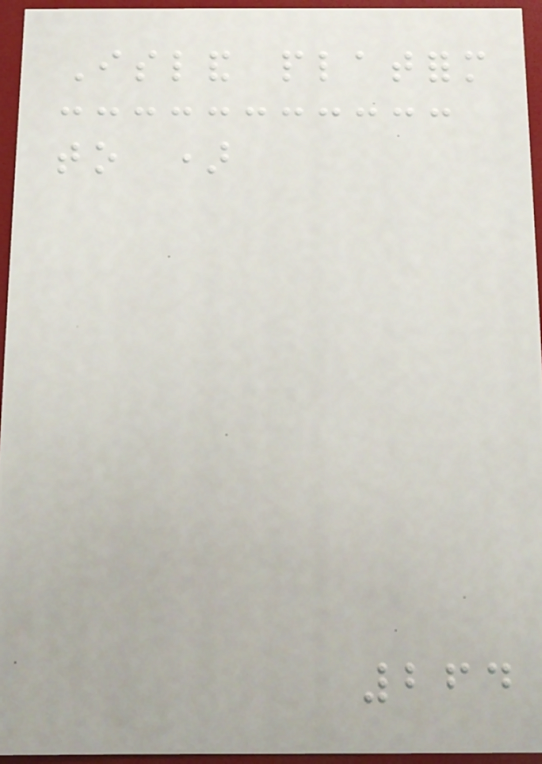Island platform
to )
264
